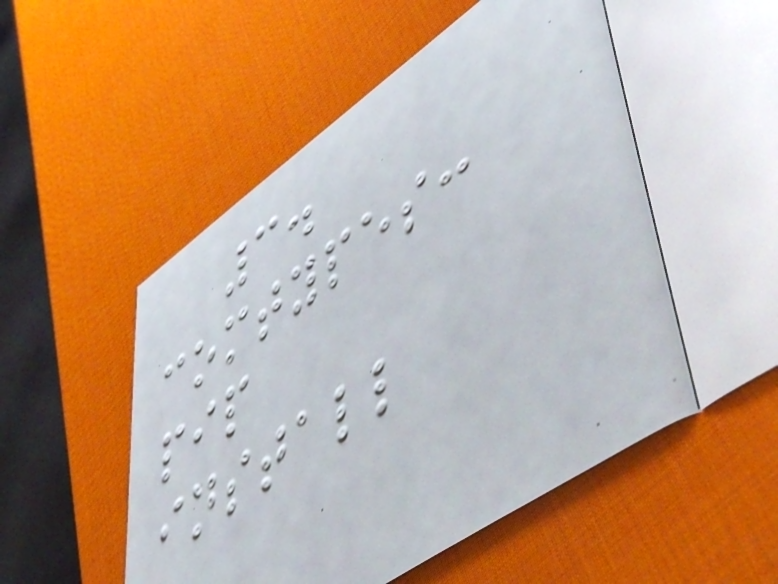3.
comtypes:
pip
install
